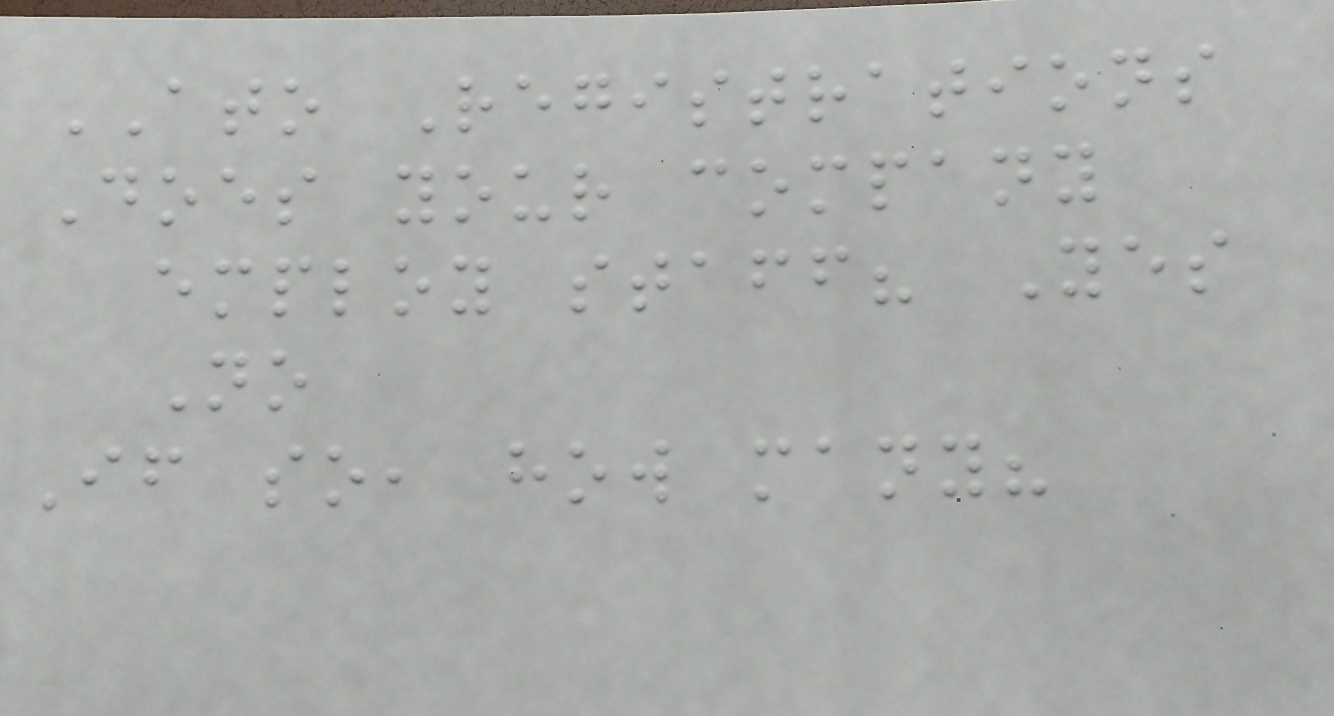ATO Registrations
Does your company
employ staff? Yes
No
If so, how many?
